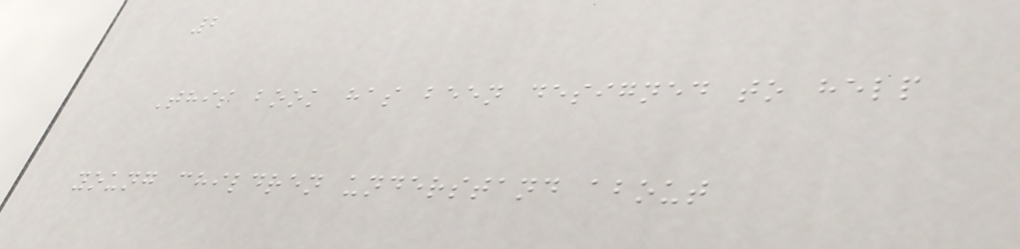2
This book has been designed to help
young children understand about
